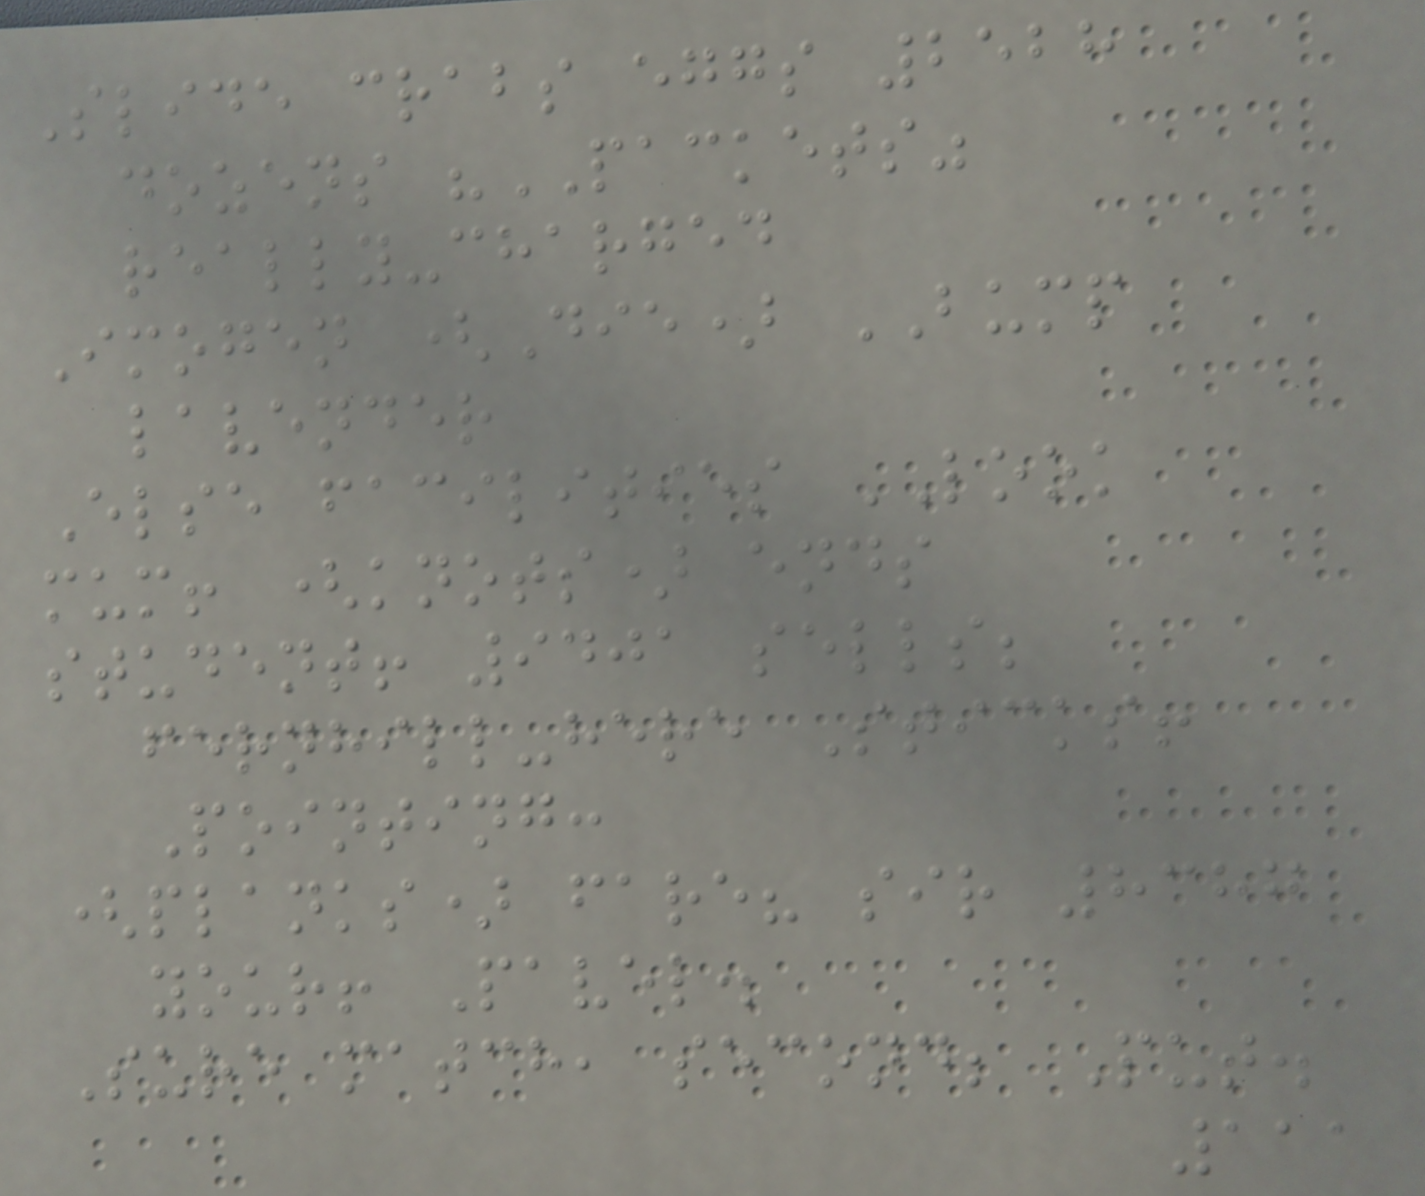Slide crabs eggs 2528
dozens "PACKETS"
really-charged
Imogen (Die) BUMP
lavender
Else facilities LOOK
mum! (knots) ends
student! 9401 sells;
fernhill-here Sticks!
Pointing:
(planks) fare? sir 8387
your! Pavel.
Sure match, second; Put.
111
